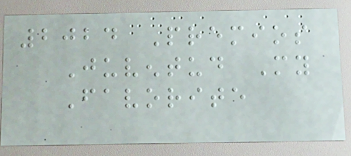2024 Premios
Juventud My
Favorite
